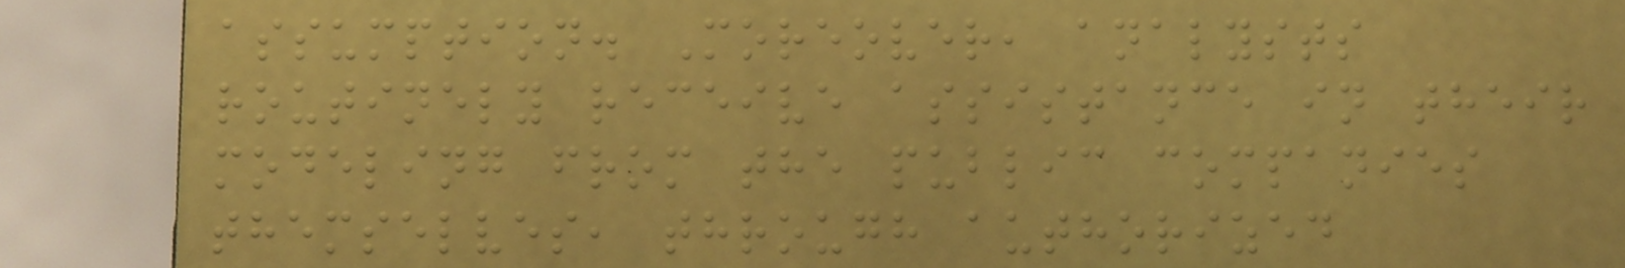assumption. Moreover, analysts
routinely receive assistance in their
modeling from the public companies
themselves, through authorized
